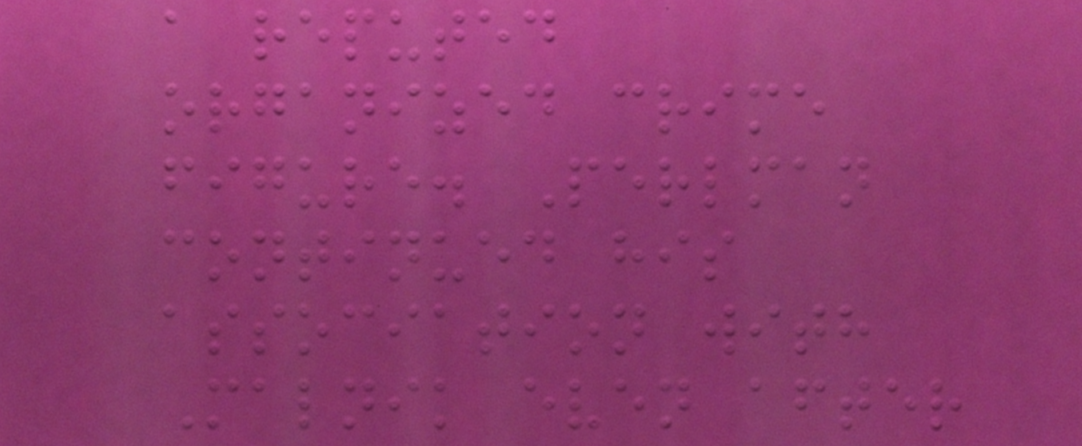a reputed
organized crime
figure. Perlman
continued his
association with
Malnik even after
